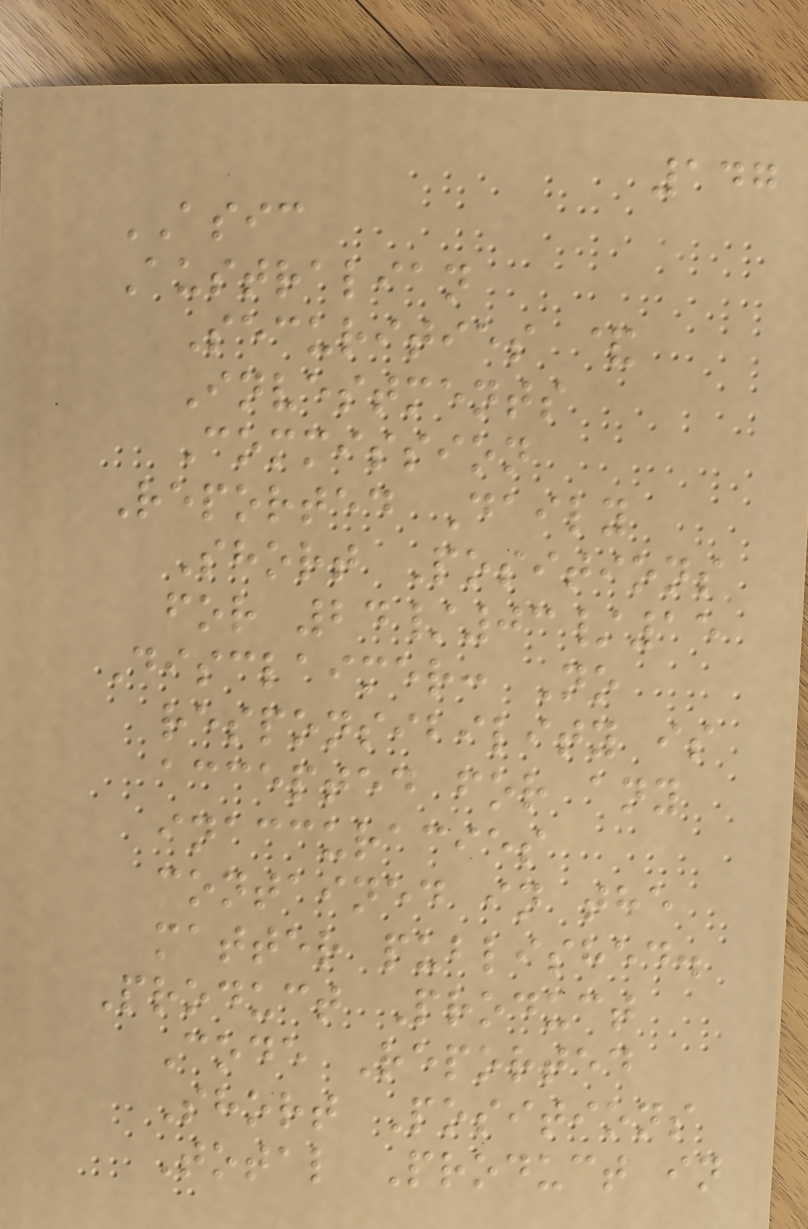147
ASIC
Australian
Securities &
Investments
Commission
Reported Daily
Short Positions
for 24/03/15
Disclaimer: No
responsibility is
accepted for any
inaccuracies
contained in the
matter published.
Product Product
Code Reported
Short Positions
Total Product in
